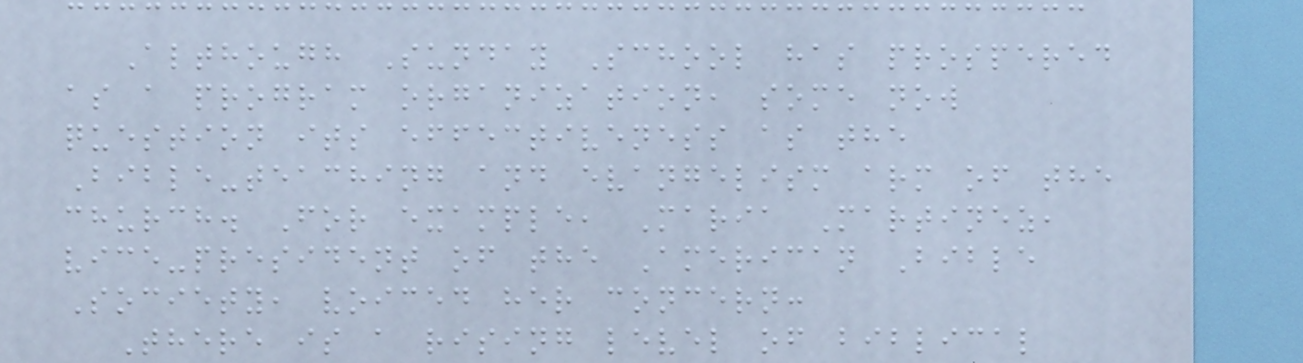Although Sunday School has prospered
as a program organization, some now
question its effectiveness as the
Bible-teaching and evangelism arm of the
church. For example, Maria Martinez,
vice-president of the American Bible
Society, voiced her concern:
There is a rising level of biblical
